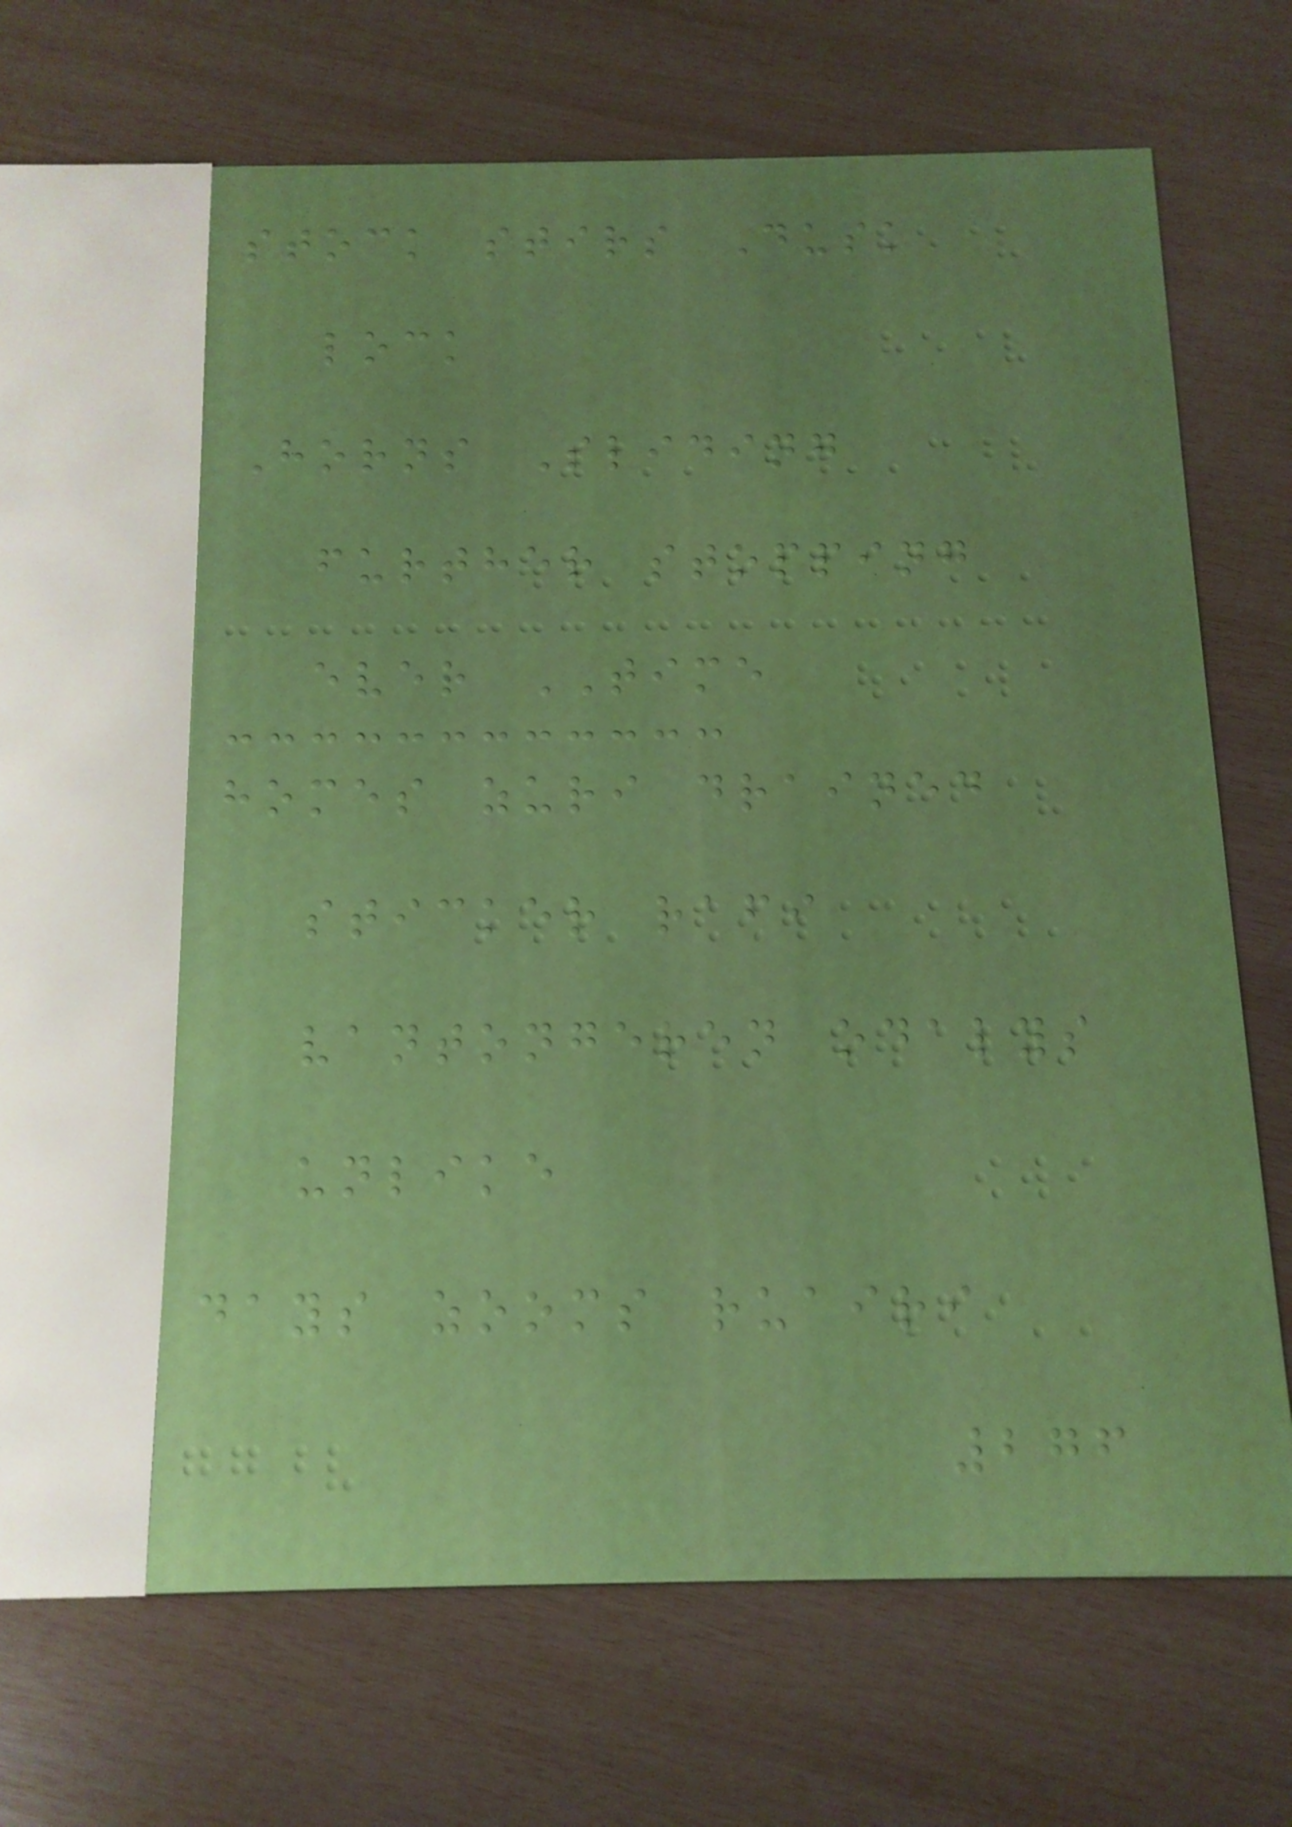stock stirs Dusk
lock
Horns Sliding
further stopping
ever TIME
homes zuri drained
sticker rafi
vantongeren odalys
unlike
days zooms ruairi
276
